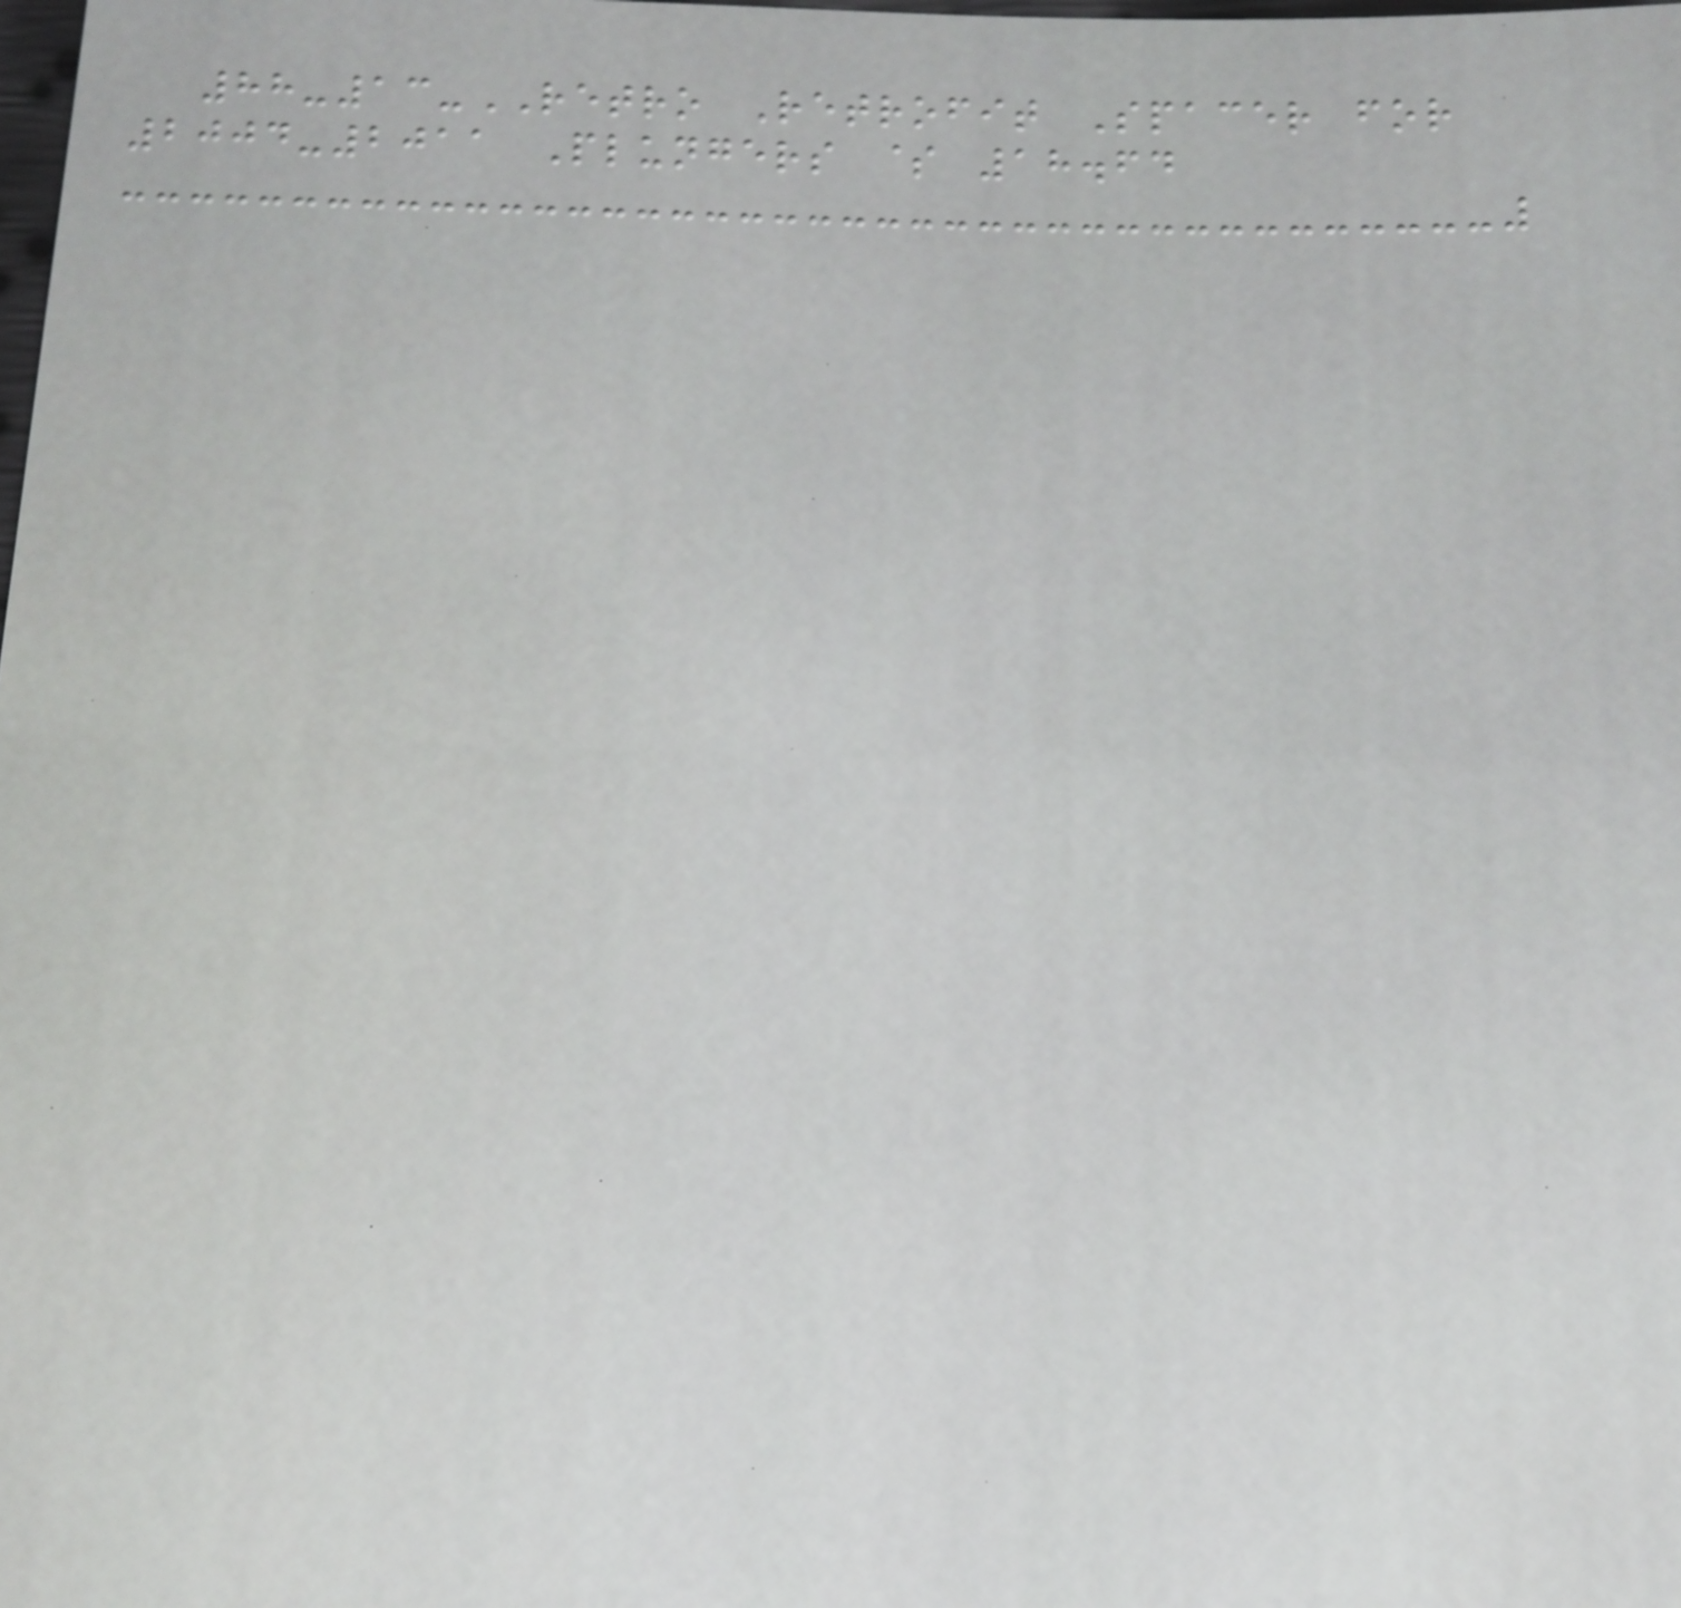88-13-RETRO Retrofit Spacer for
2004-2011 Plungers $ 18.64
